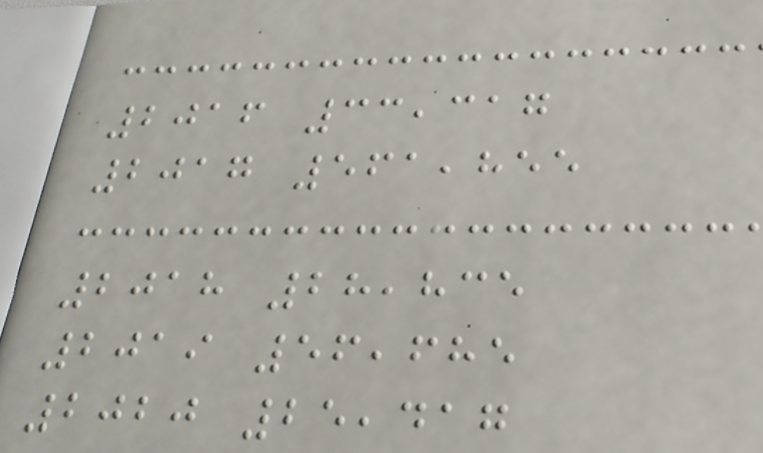2016 33,317
2017 561,855
2018 28,835
2019 56,685
2020 25,417
